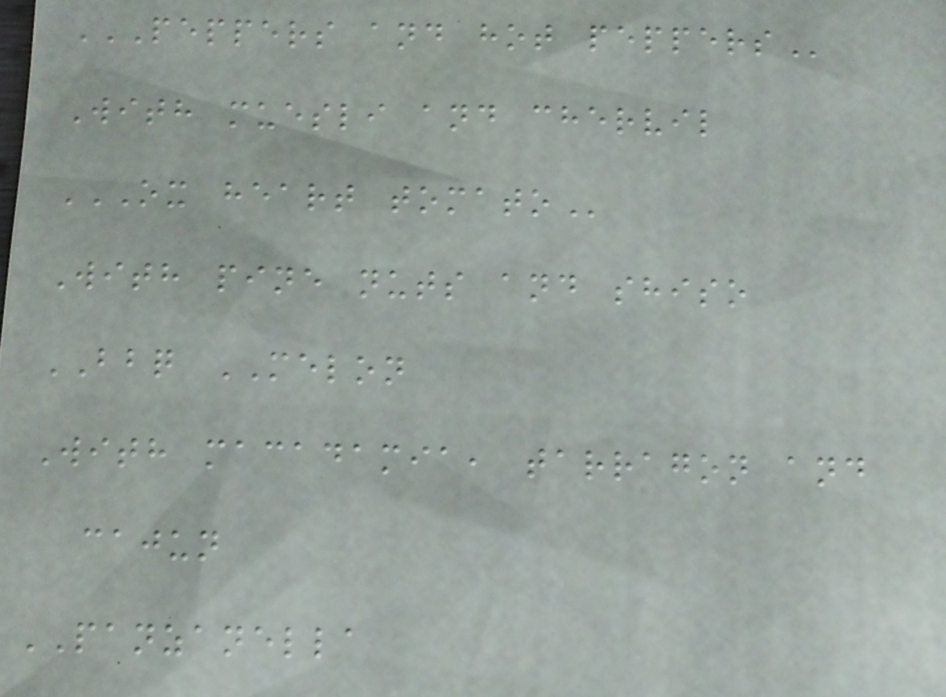PEPPERS AND HOT PEPPERS
With muesli and chervil
OX HEART TOMATO
With pine nuts and shiso
BBQ MELON
With macadamia, tarragon and
cajun
PANZANELLA
